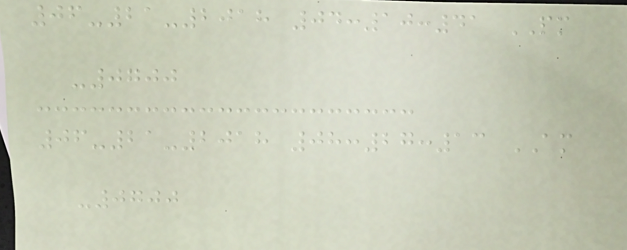06-21-2018 04:10:41 PM
-0700
06-21-2018 08:27:13 AM
-0700
